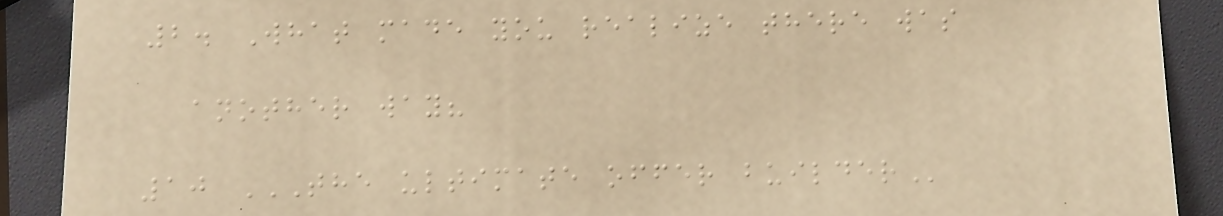2. What made you realize there was
another way?
10 THE ULTIMATE OFFER BUILDER
